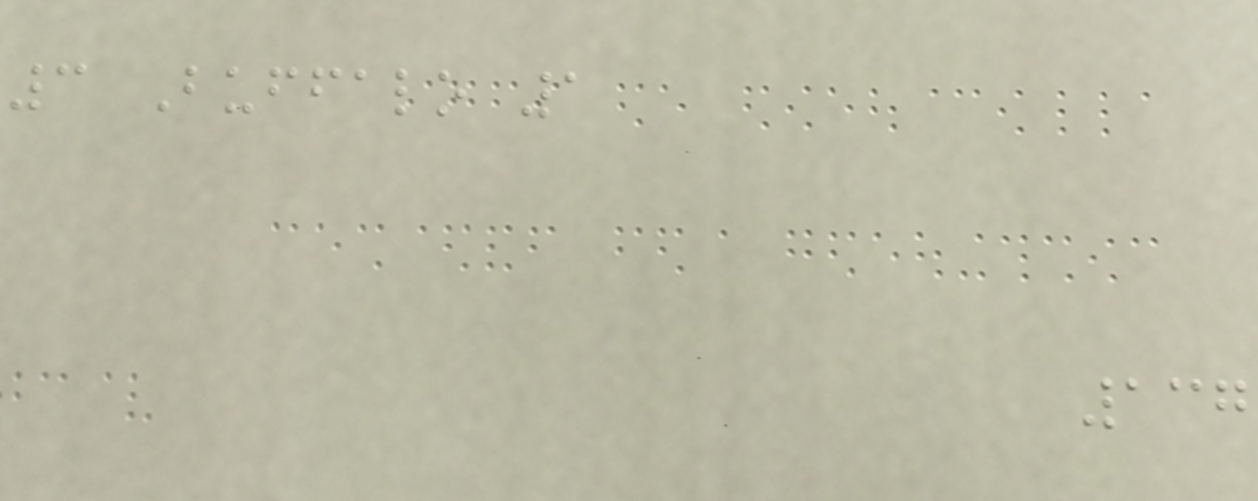3 Buffalo 1
137
